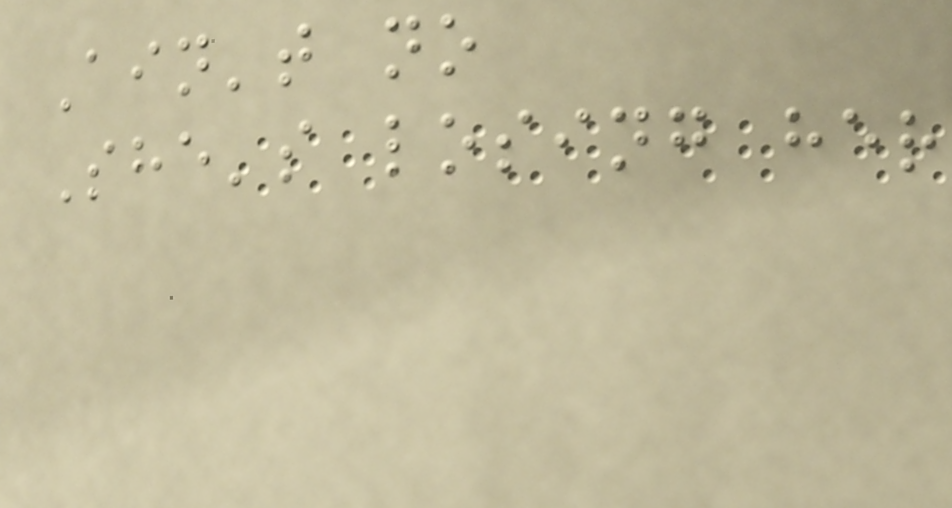Ain't no
She's losing her
